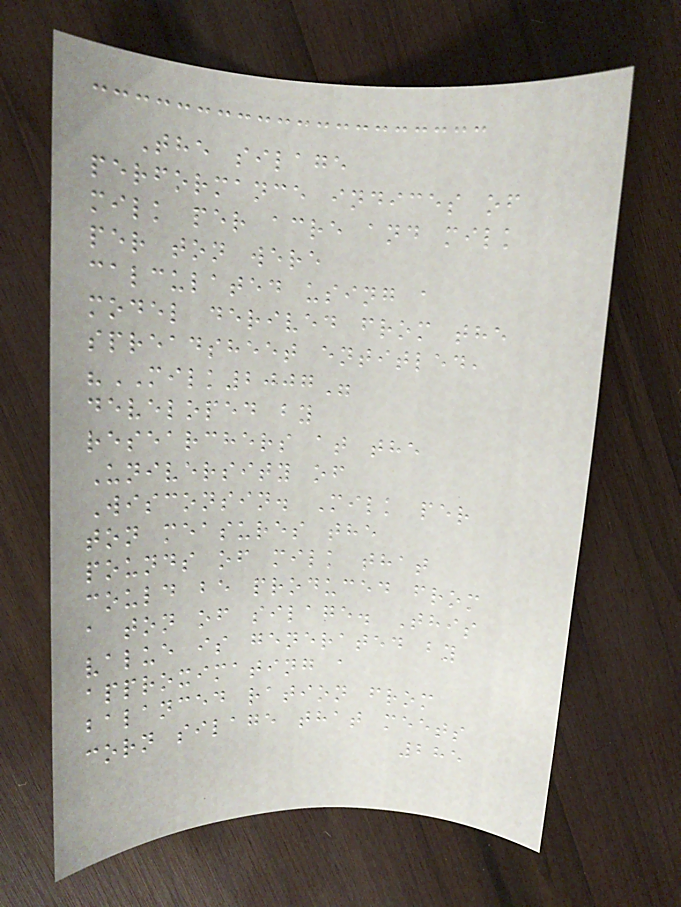The silage
performance indices of
milk per acre and milk
per ton were
calculated using a
model derived from the
spreadsheet entitled,
"MILK2007"
developed by
researchers at the
University of
Wisconsin. Milk per
ton measures the
pounds of milk that
could be produced from
a ton of silage. This
value is generated by
approximating a
balanced ration from
corn silage that meets
285
